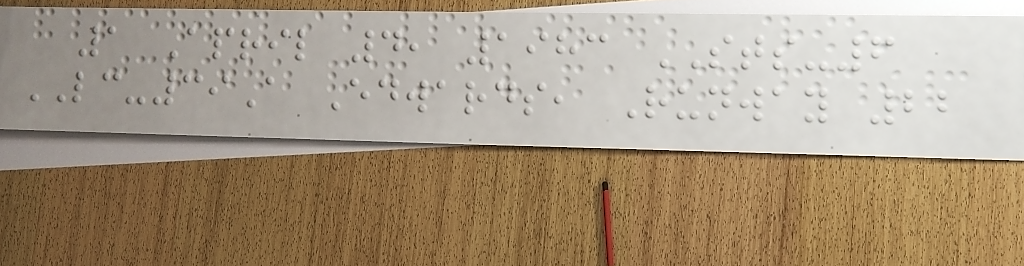1 April 4, 1983 STS-6
LC-39A Edwards, Runway 22
